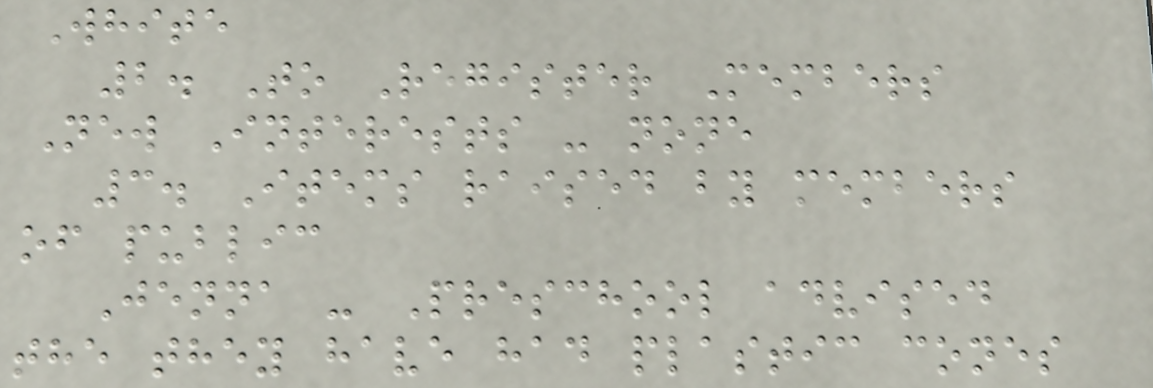White
2. To Register Members
New Interests - none
3. Items raised by members
of public
Jenna - Preschool advised
the they have had plastic cones
